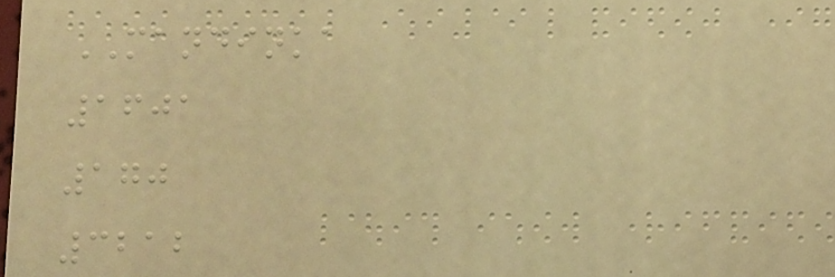MANDINKA
1601
170
3212
